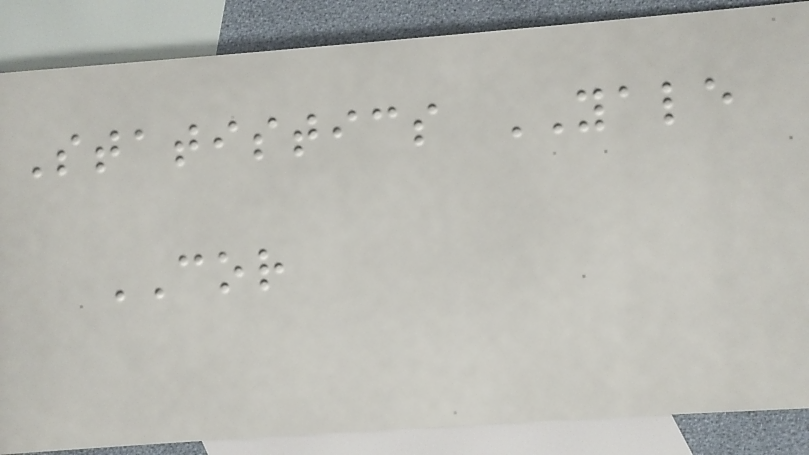Statistics YALE
COR
